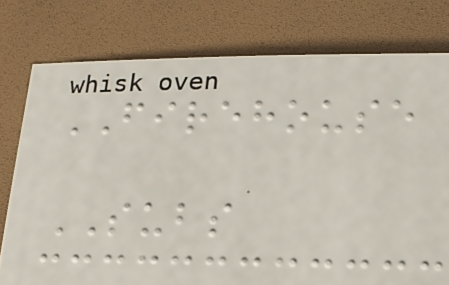FIREHOUSE
SUBS
